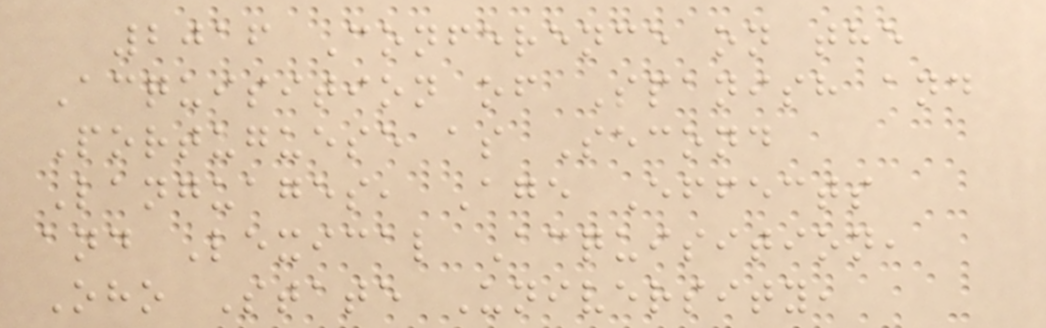2016 Conference on the
Acquisition of Spanish and
Portuguese as Second
Languages, Age Effects
and Lexical Acquisition,
Oho State University,
